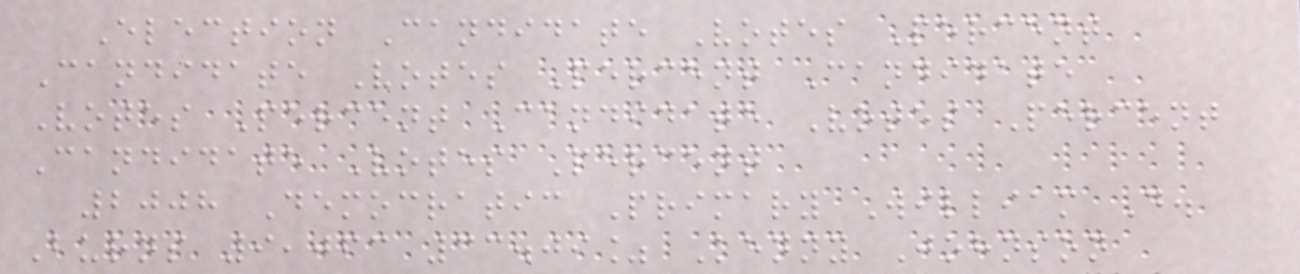Election Candidate Votes Percent
Candidate Votes Percent Candidate
Votes Percent Candidate Votes Percent
Candidate Votes Percent
2008 Democratic Primary William D.
Burns 9,063 33.09% Kenny Johnson
